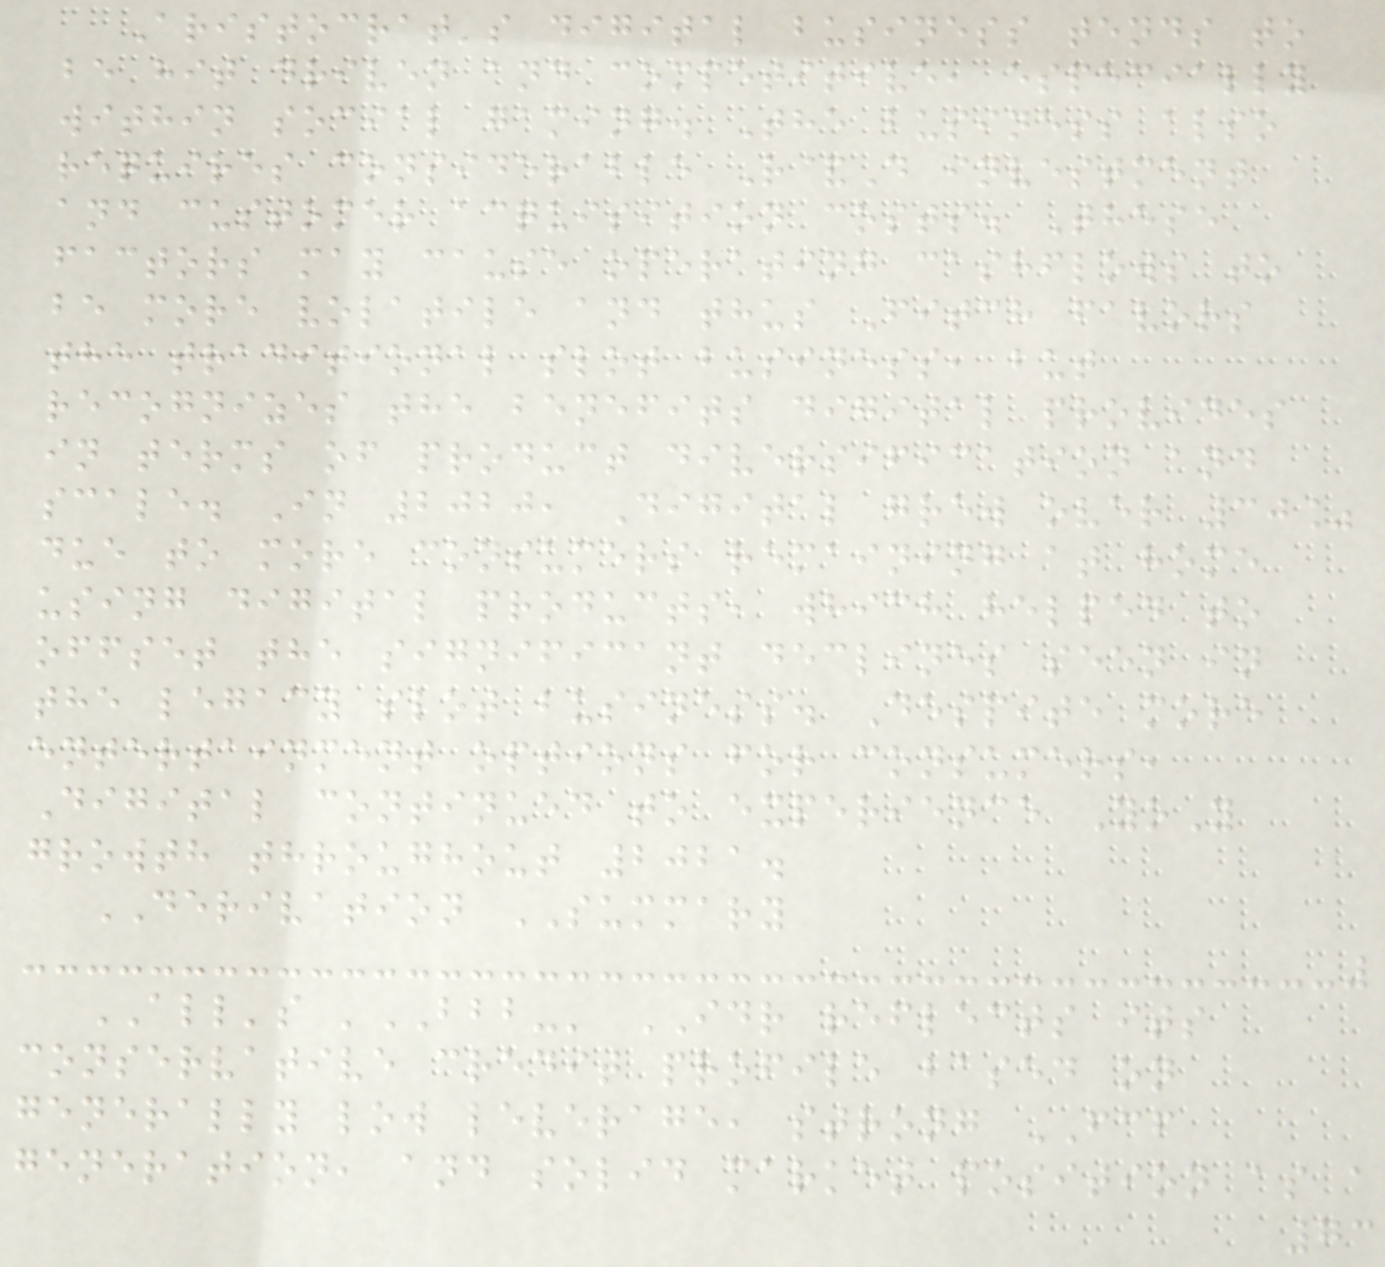Aristocrat's digital business tends to
be hit driven and competitive, especially
within social gaming. The business also
requires considerable R&D investment
and customer acquisition costs. These
factors may cause operating cashflows to
be more volatile and thus Fitch favors
the traditional slot business, but
recognizes the benefits digital provides
in terms of product diversification and
scale. In 2020, Digital grew over 30%
due to more consumers remaining at home
using digital products, which helped to
offset the significant declines seen in
the legacy slot business. Despite more
entertainment options for consumers,
Digital continued to experience YoY
growth throughout 2021.
DERIVATION SUMMARY
ALL's 'BBB-' IDR reflects its
conservative credit profile based on
generally low leverage, strong FCF
generation, and solid market position as a
73
